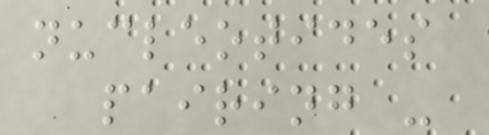nucleotides
pairing -
